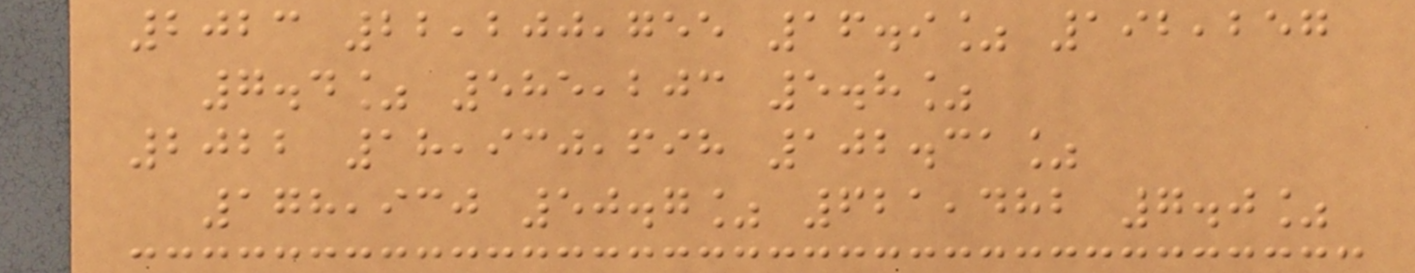2023 22,200,755 16.9% 192,257
7.4% 585,203 5.8%
2022 18,930,698 102.31%
178,930 50.7% 621,482 7.0%
